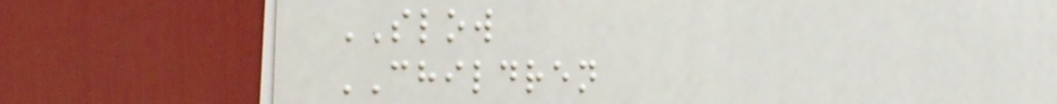SLOW
CHILDREN
